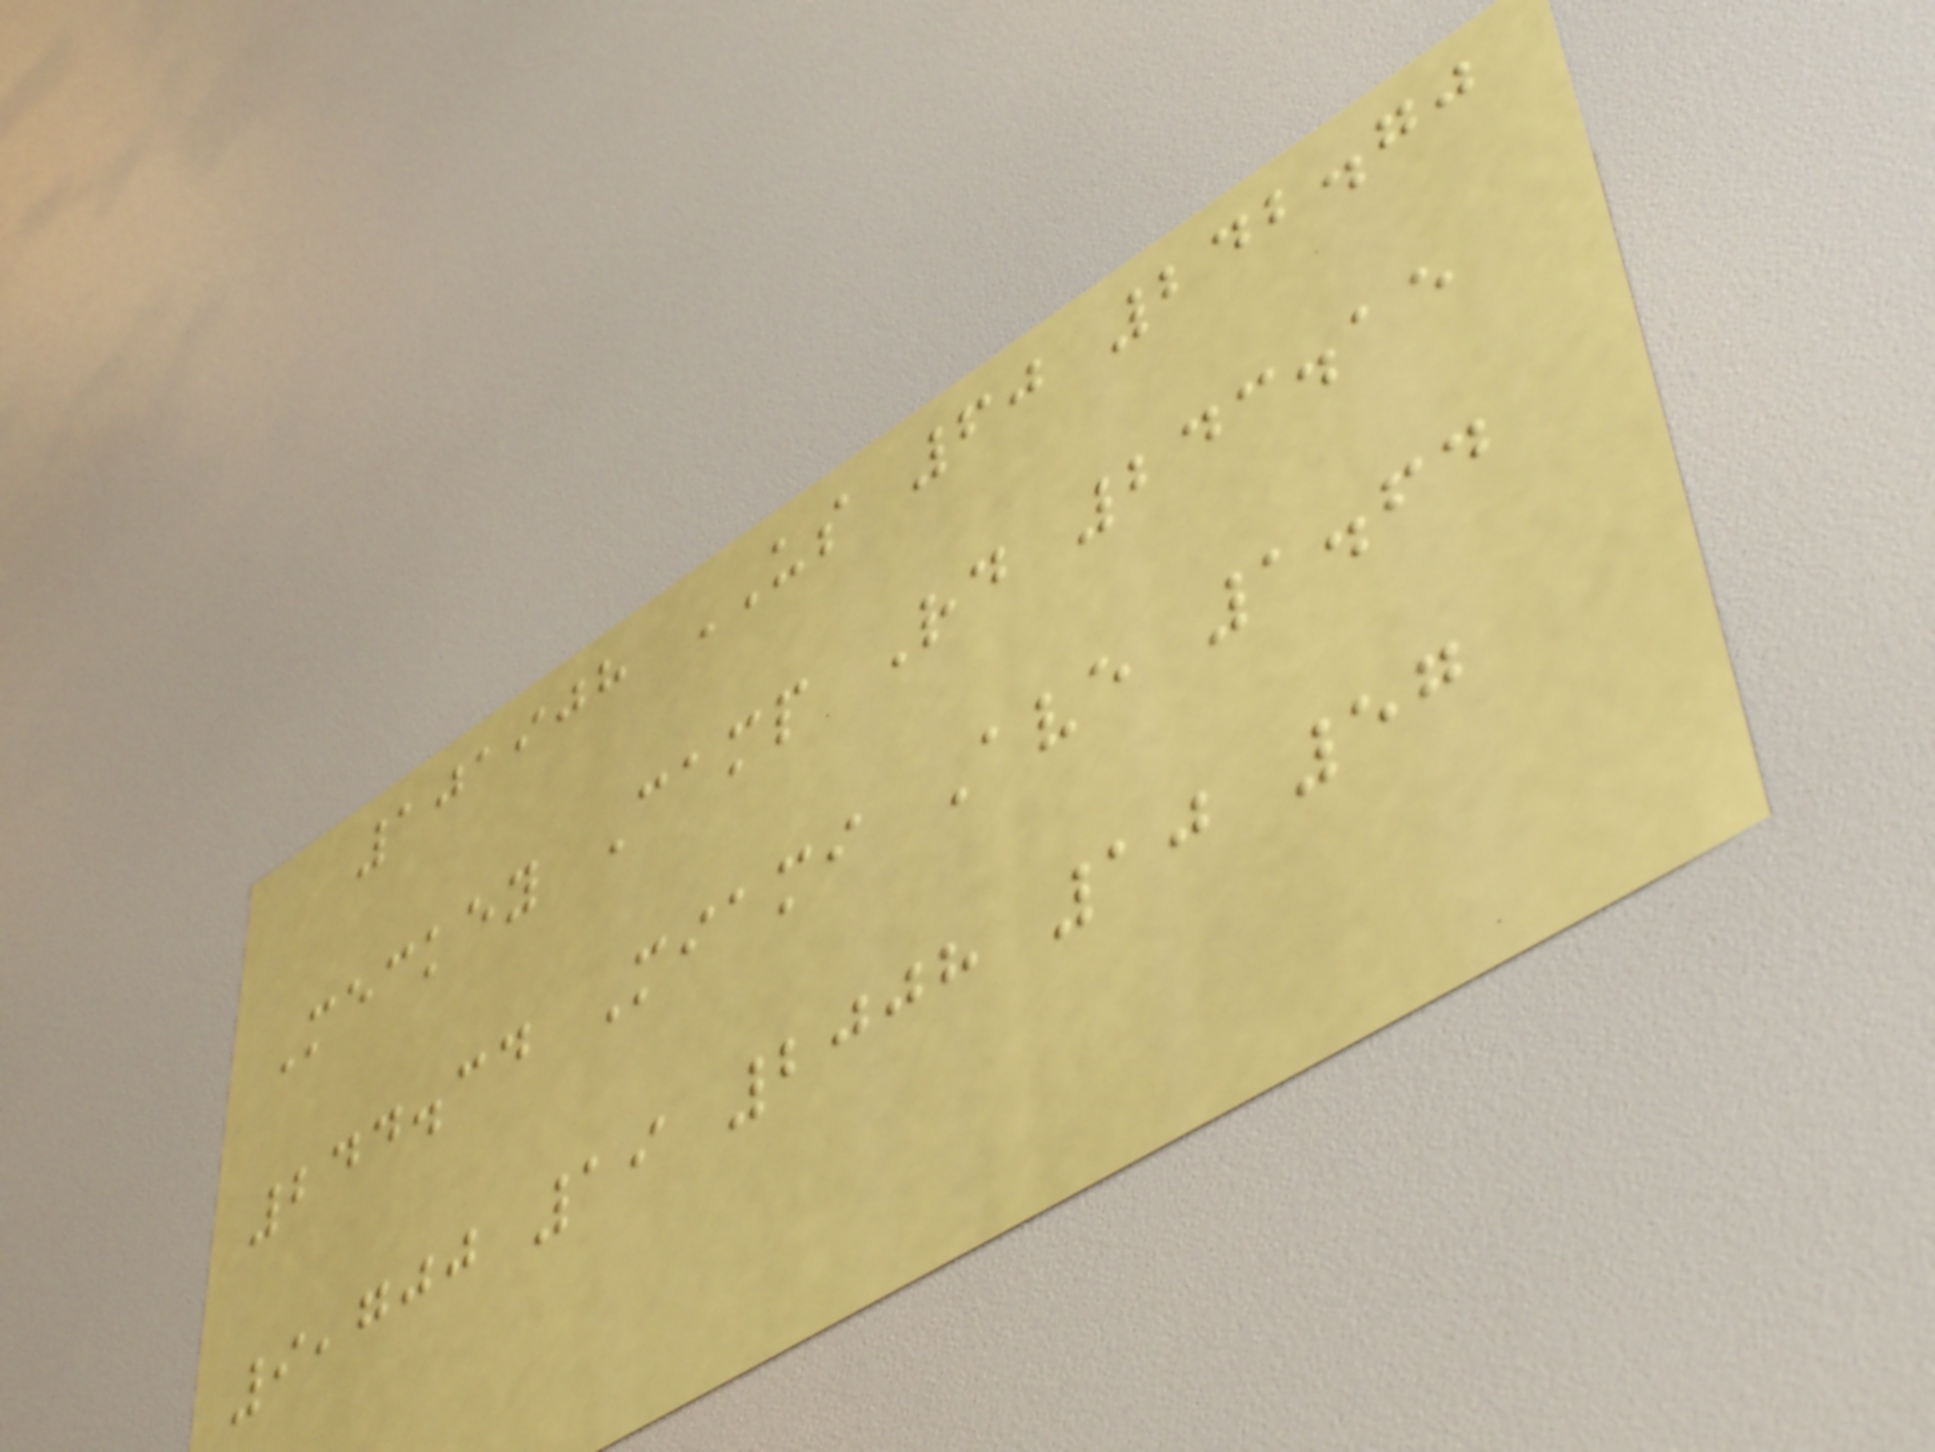101908 US 60 242.70
Meckey Camp Rd 243.15
244.34 Miami Ave 1.64
9,700 19 2008 10 57
